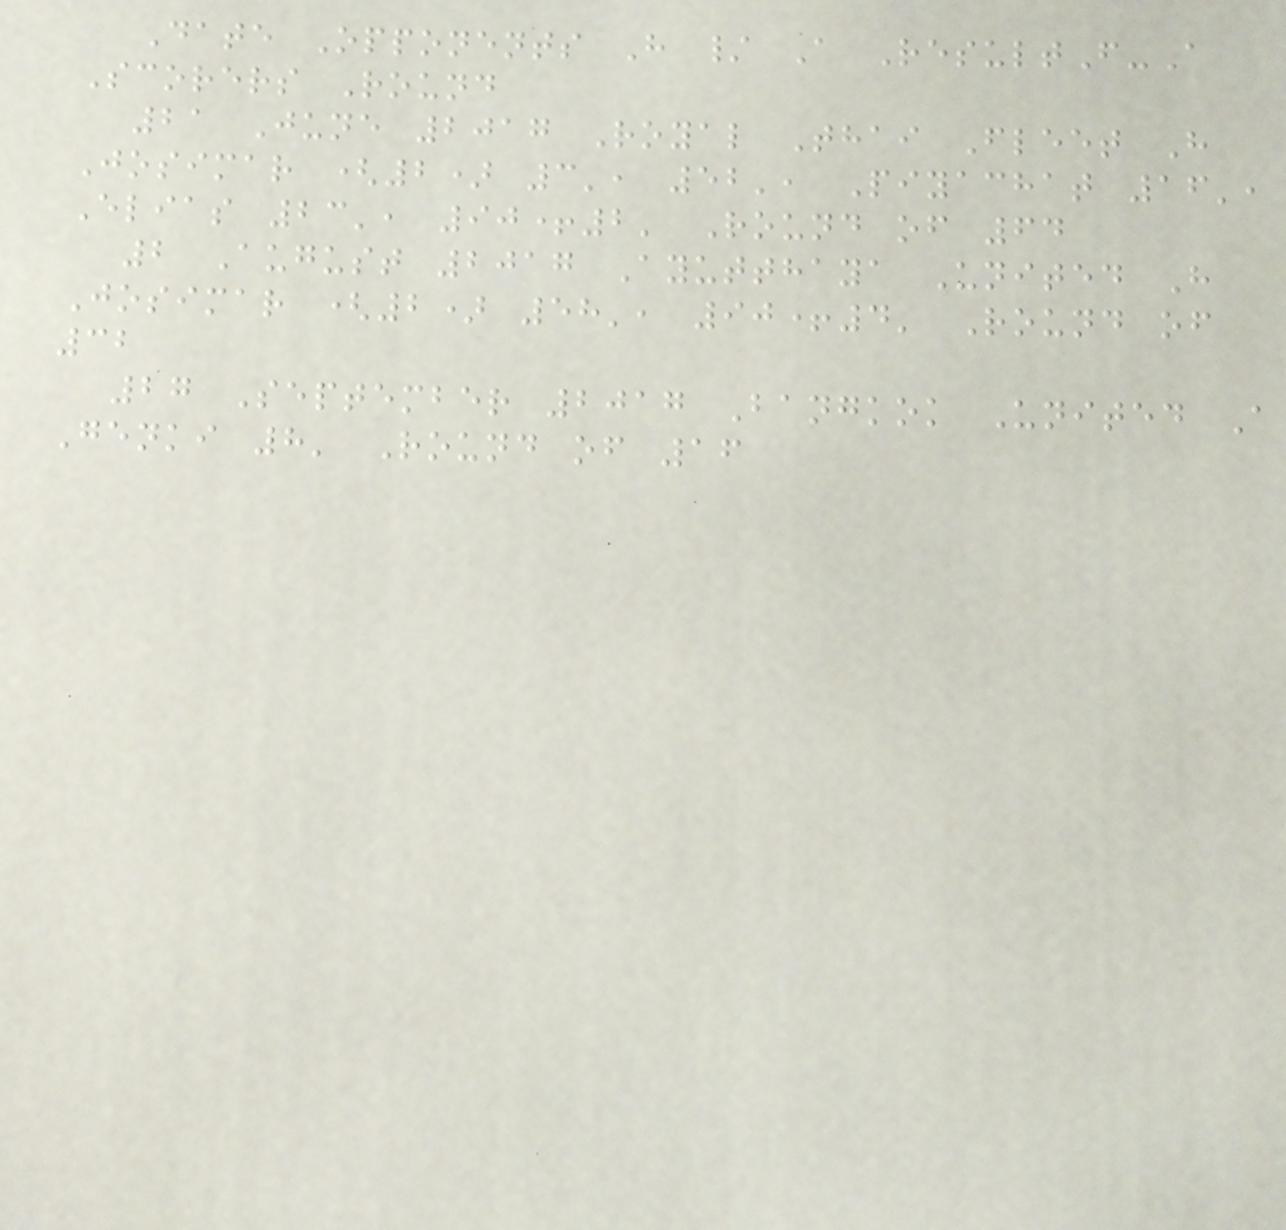Date Opponents H / A ResultF-A
Scorers Round
21 June 2017 Royal Thai Fleet H
Josimar (2) 3', 52', Piyachat 16',
Elias 23', 90+2' Round of 64
2 August 2017 Ayutthaya United H
Josimar (2) 58', 90+4' Round of
32
27 September 2017 Bangkok United A
Genki 8' Round of 16
